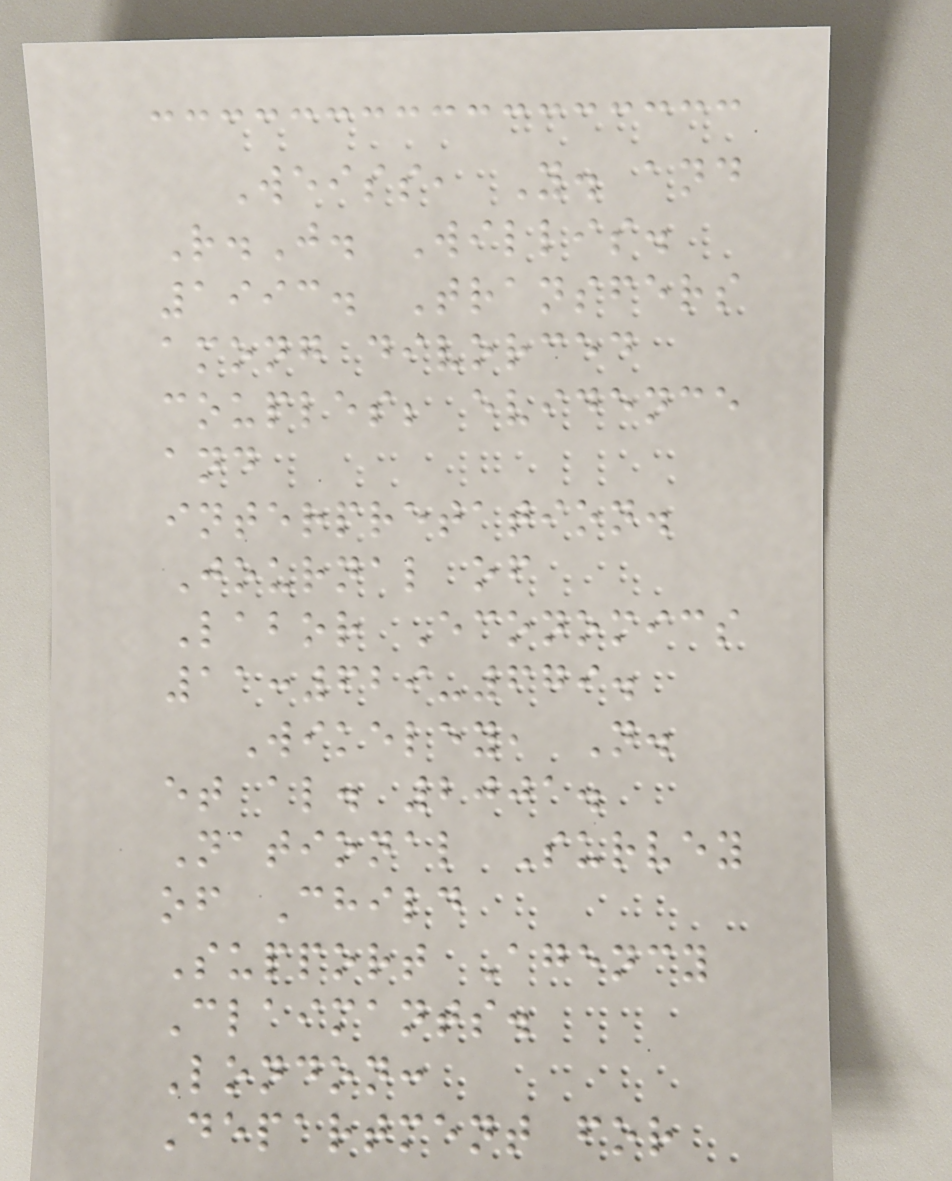Weiss, Y. and
R.J. Willis.
1993. Transfers
among divorced
couples; evidence
and
interpretation.
Journal of
Labor Economics
11:629-679.
Wikeley, N.
et al. 2001.
National Survey
of Child
Support Agency
Claimants.
London:
Department for
